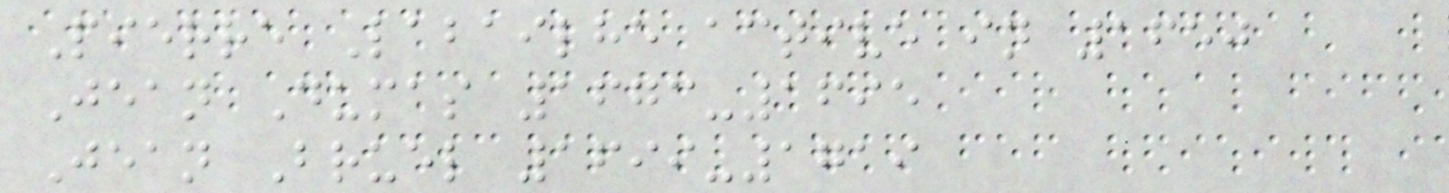Pierre Labailhe active in 1650
Jean Dumas 1673-1695
Jean Bruel 1699-1719
